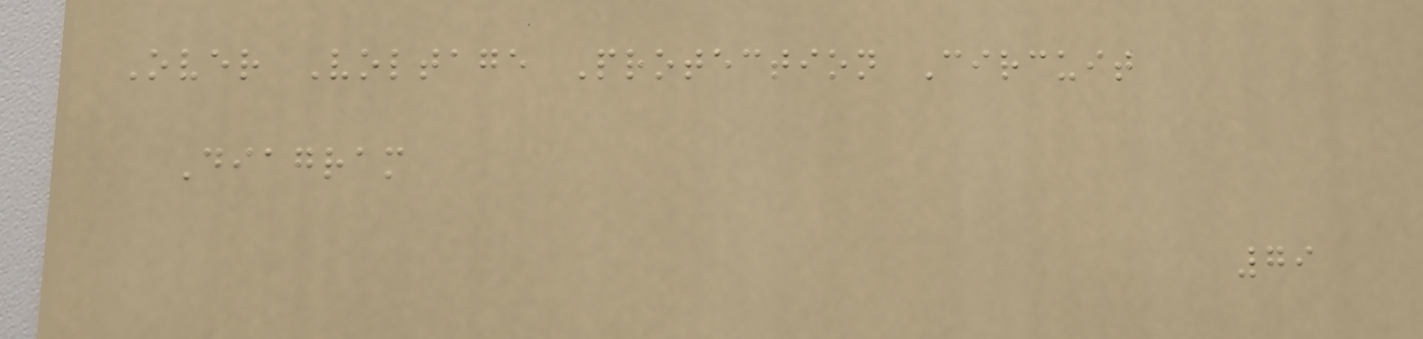Over Voltage Protection Circuit
Diagram
79
